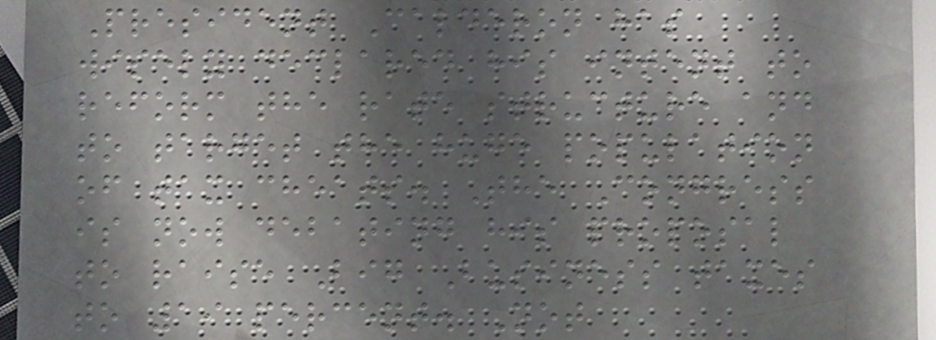President Calderon has
wisely declared his intent to
reform the rate structure and
to target the huge population
of tax cheats. The Congress
is now debating his proposal
to raise Big Business taxes
to 19 percent. Not
